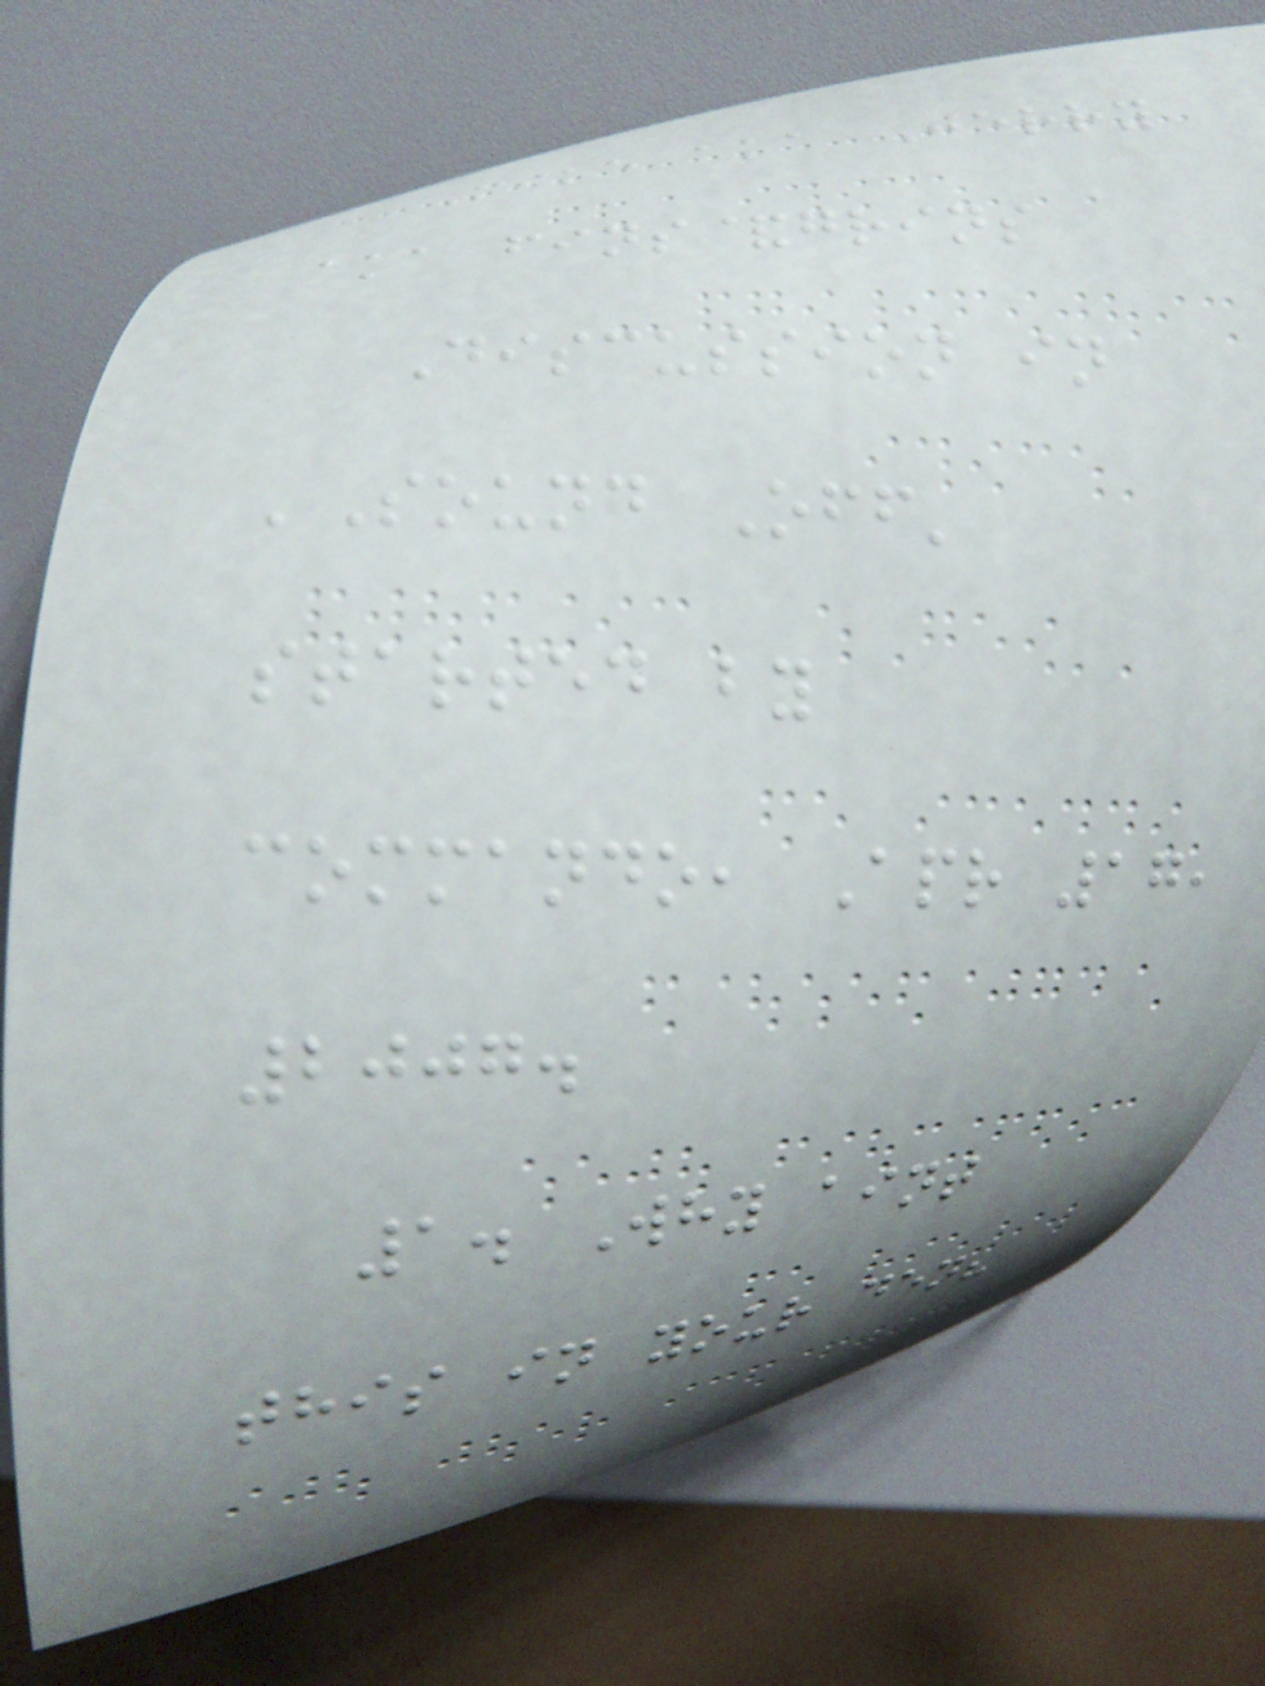Mike aka Jerry
aka fins&grins
Discussion in
'Sound Off'
started by
commando, Apr 17,
2007.
1. Why aint
this in your den?
